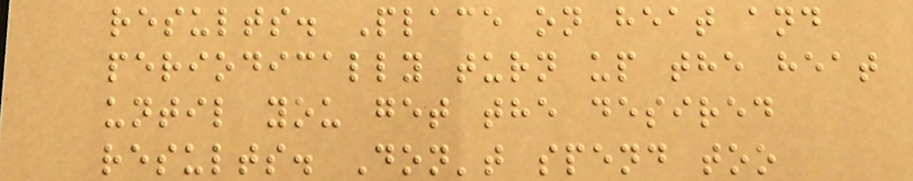results. Place on heat and
periodically turn up the heat
until you get the desired
results. Don't spend too
